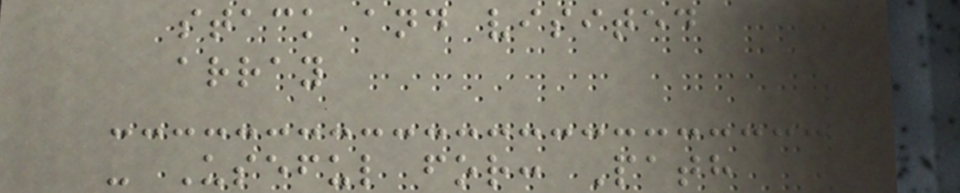stack and visited
array
- Useful for: Path
